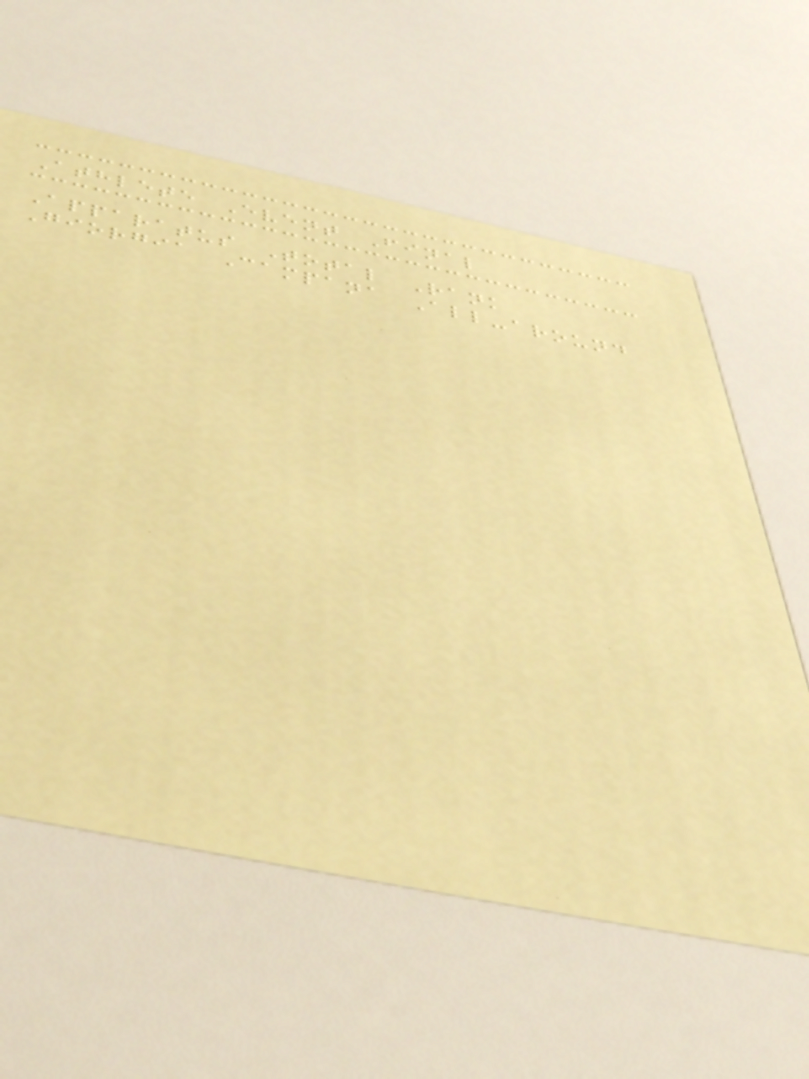Athlete Event Final
Apparatus Total Rank
Giorgia Campana All-around
